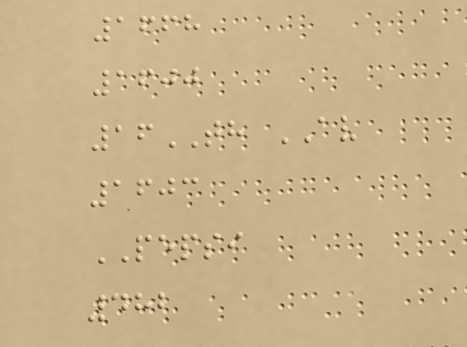1668
1600
16TH AV
1603
PEPSI
482
